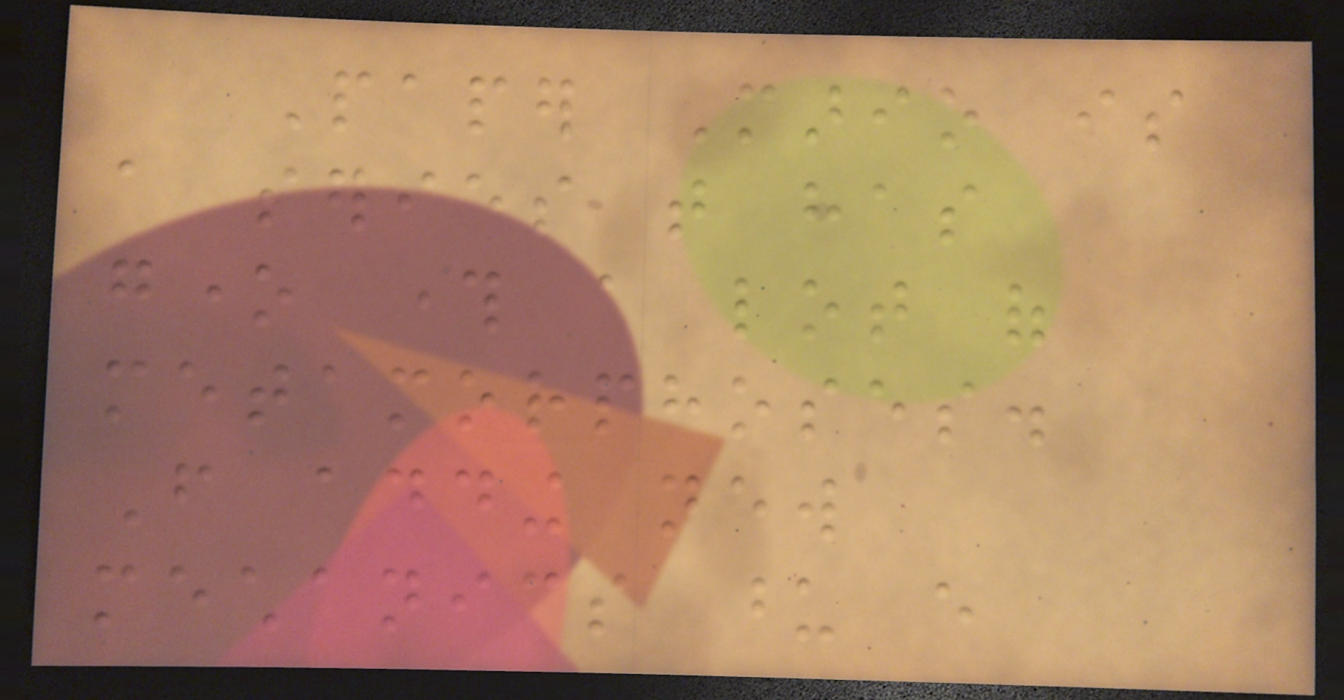Paper Mario is
a series that has
gone through a lot of
metamorphoses.
From adding new
mechanics upon every
